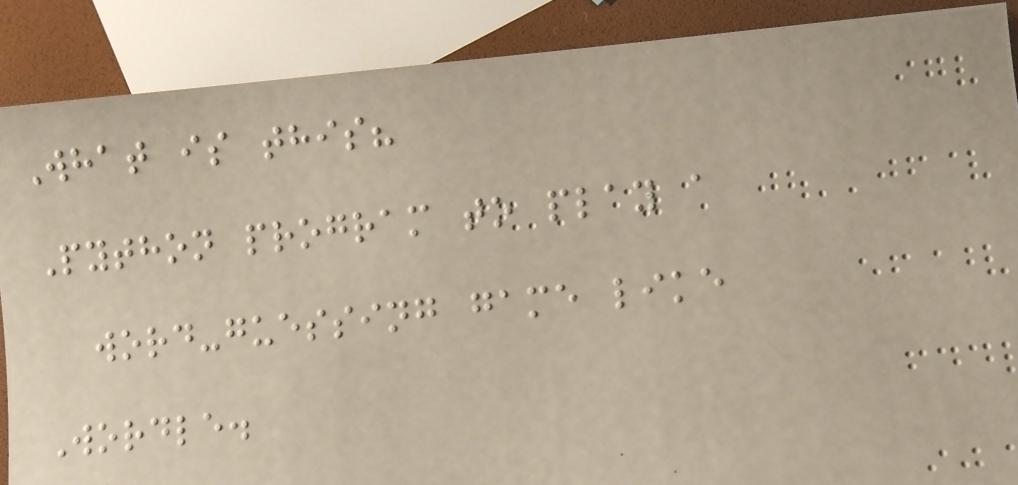What is this?
Python program to play a
word-guessing game like
Wordle.
